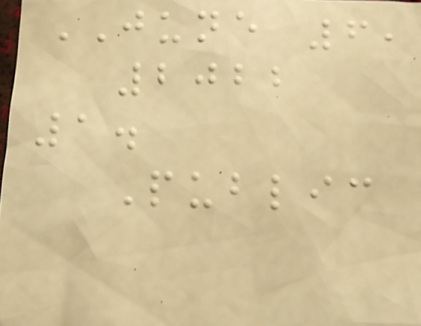JUNE 6,
2022
1.
Public
